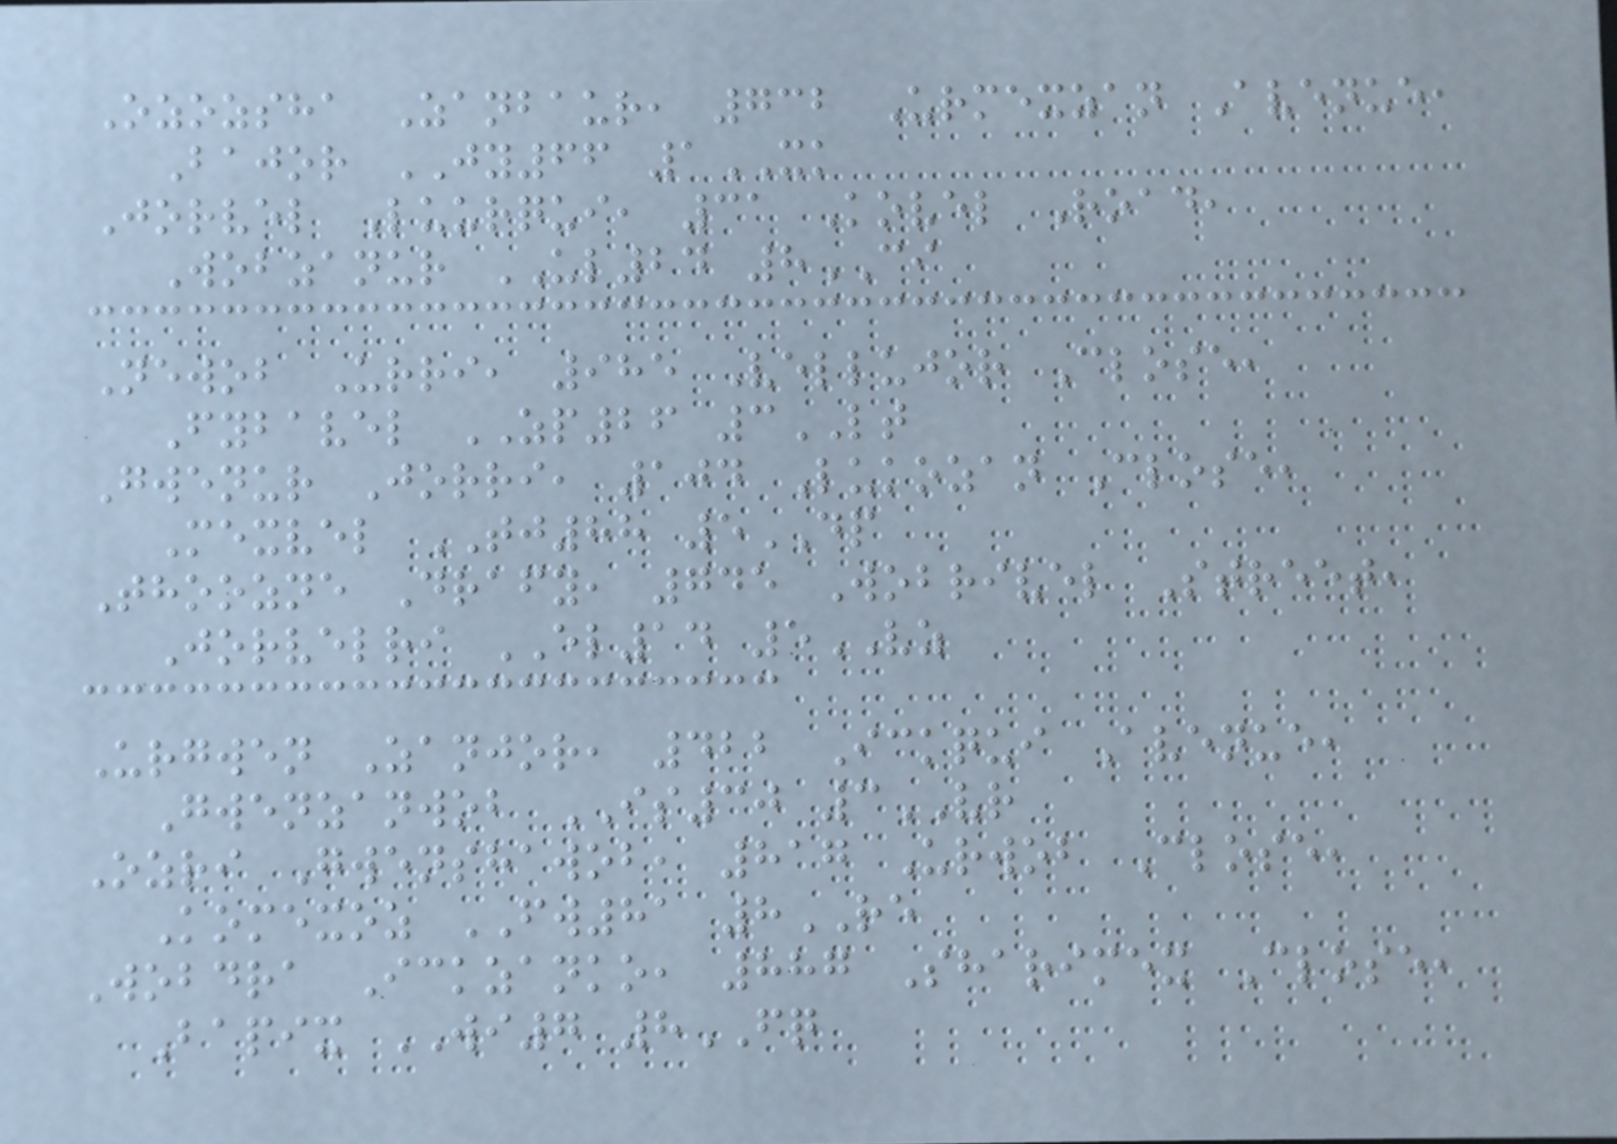Ozozsha Zanbaur, 732 Urmexzan Avenue,
Bajor JY66 1XK
Jorvel Luurqui, 31 Kovel Road,
Wobzanur UL24 8CI
Newob Urri, 985 Vellujor Close,
Fybavel ZP26 3LT
Gwenur Jorri, 104 Lukozan Close,
Mexvel TJ88 5DP
Thoozne Drafy, 745 Wobrivel Street,
Jorvelri EL14 5VZ
Urgwen Zanjor, 422 Ickqui Avenue,
Gwenzanwob IS30 3VR
Ozri Gwenshawob, 817 Urwob Close,
Komexoz FW81 8RE
Wobdra Ickzanko, 887 Sharimex Close,
Bapix WI7 8FQ
